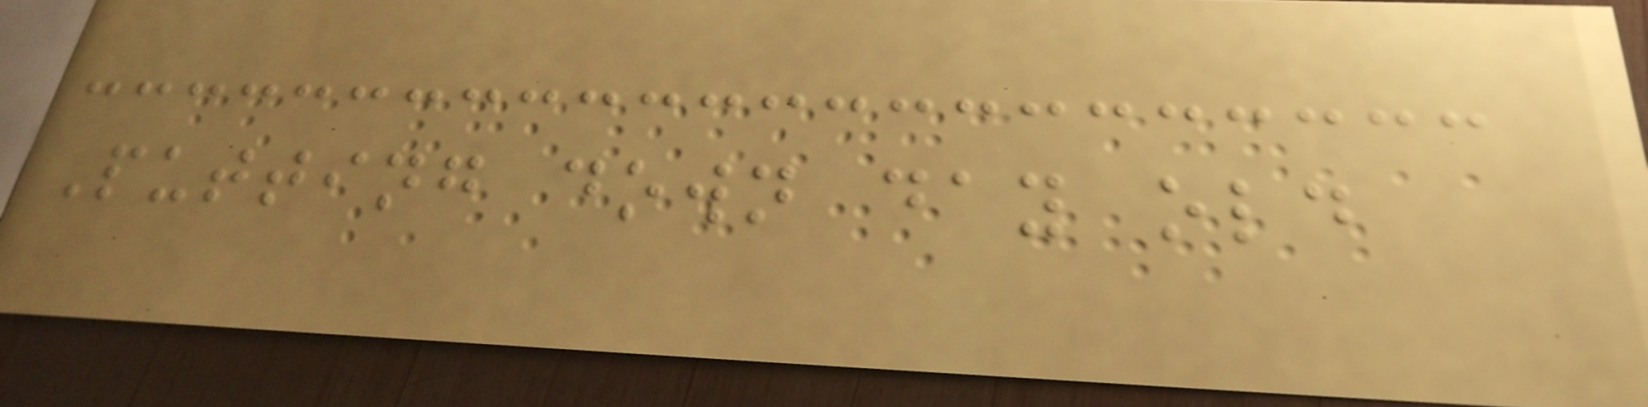Putting down day old
